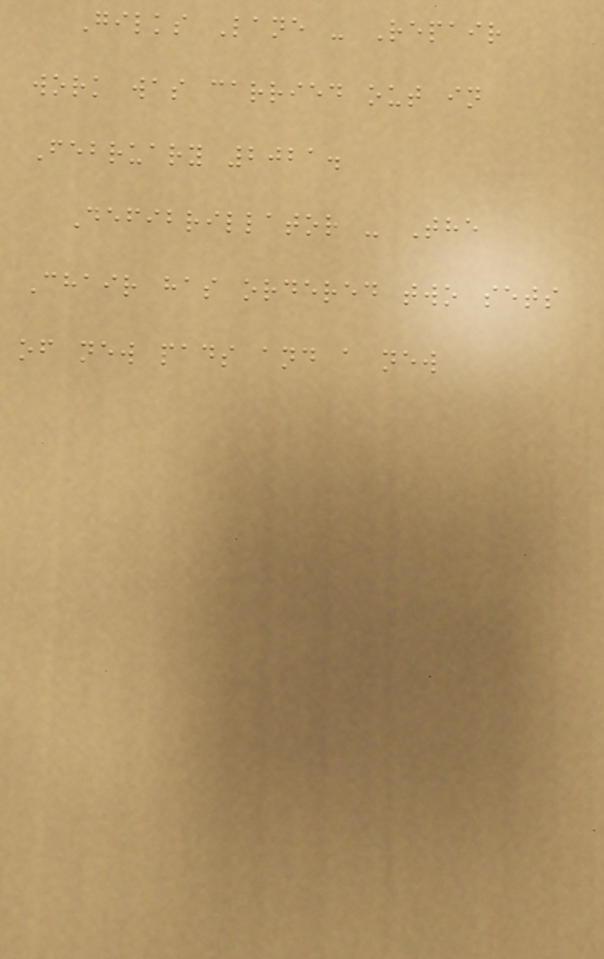Gilks Lane - Repair
work was carried out in
February 2021.
Defibrillator - The
Chair has ordered two sets
of new pads and a new
